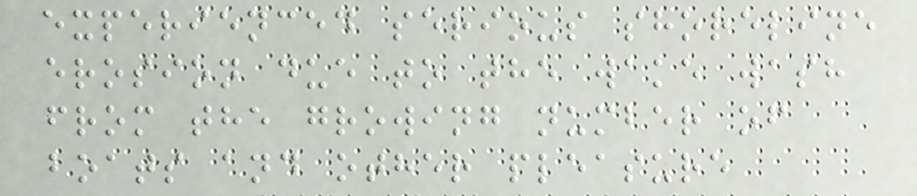experienced serious shoreline
erosion due to the wake wash
from the growing number of
boats and other pleasure
